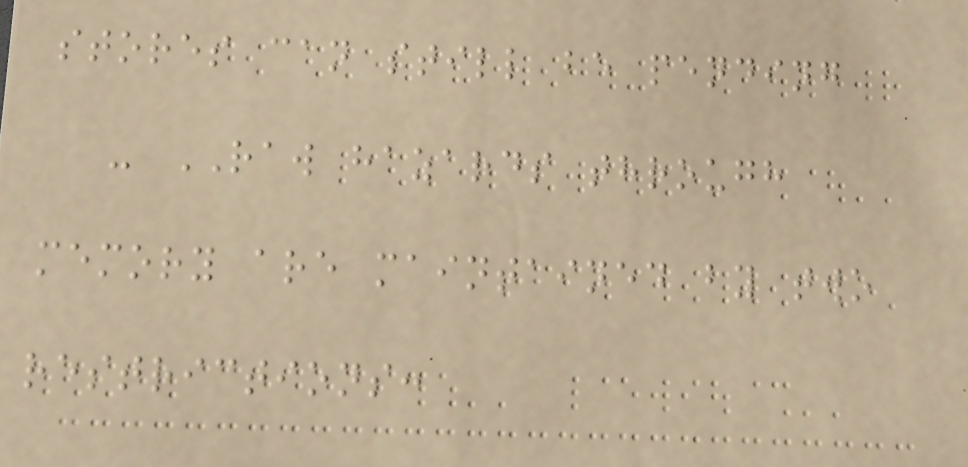stores can still be pending
- RAW hazards through
memory are maintained by two
restrictions:
